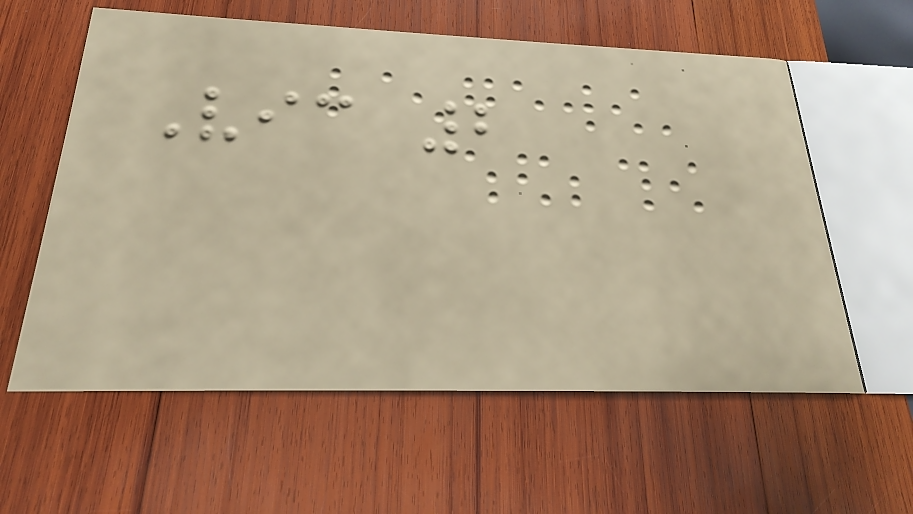Vic 2
